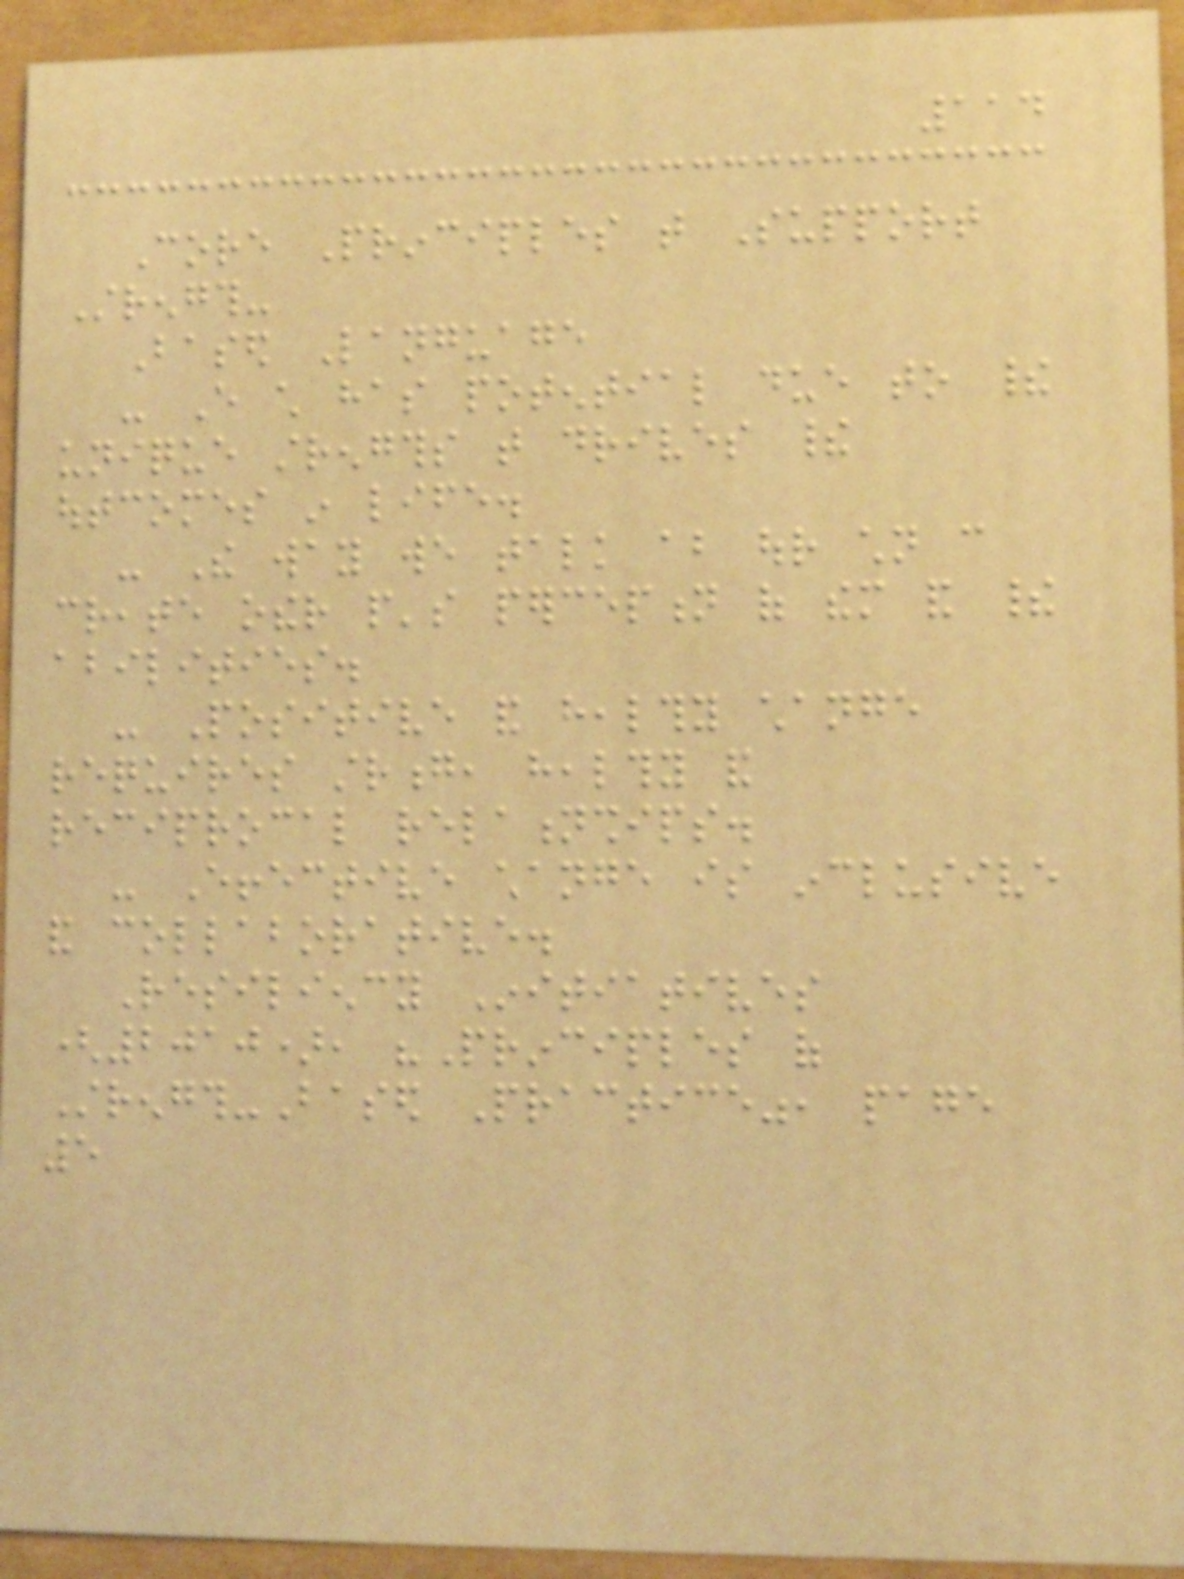114
Core Principles that Support
Strength-
Based Language
- Every child has potential due to their
unique strengths that drives their
outcomes in life.
- The way we talk about our children can
create other people's perception of them and their
abilities.
- Positive and healthy change
requires strong, healthy and
reciprocal relationships.
- Effective change is inclusive
and collaborative.
Resiliency Initiatives
(2010), "Principles of
Strength-Based Practice", page
5
